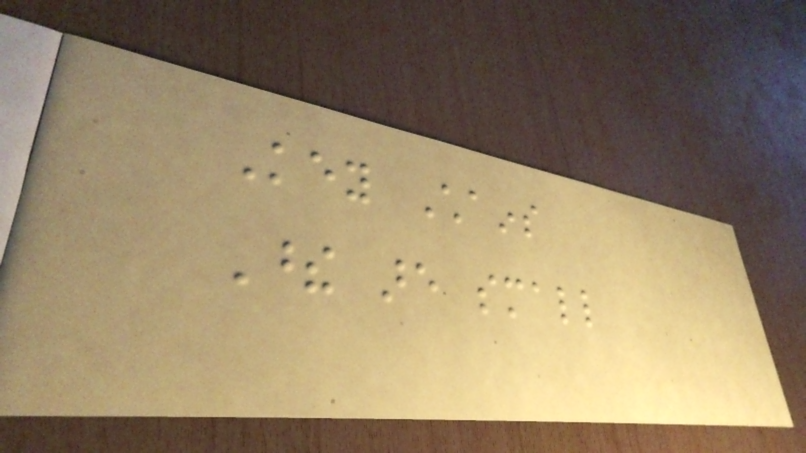Key Chains
These are small
